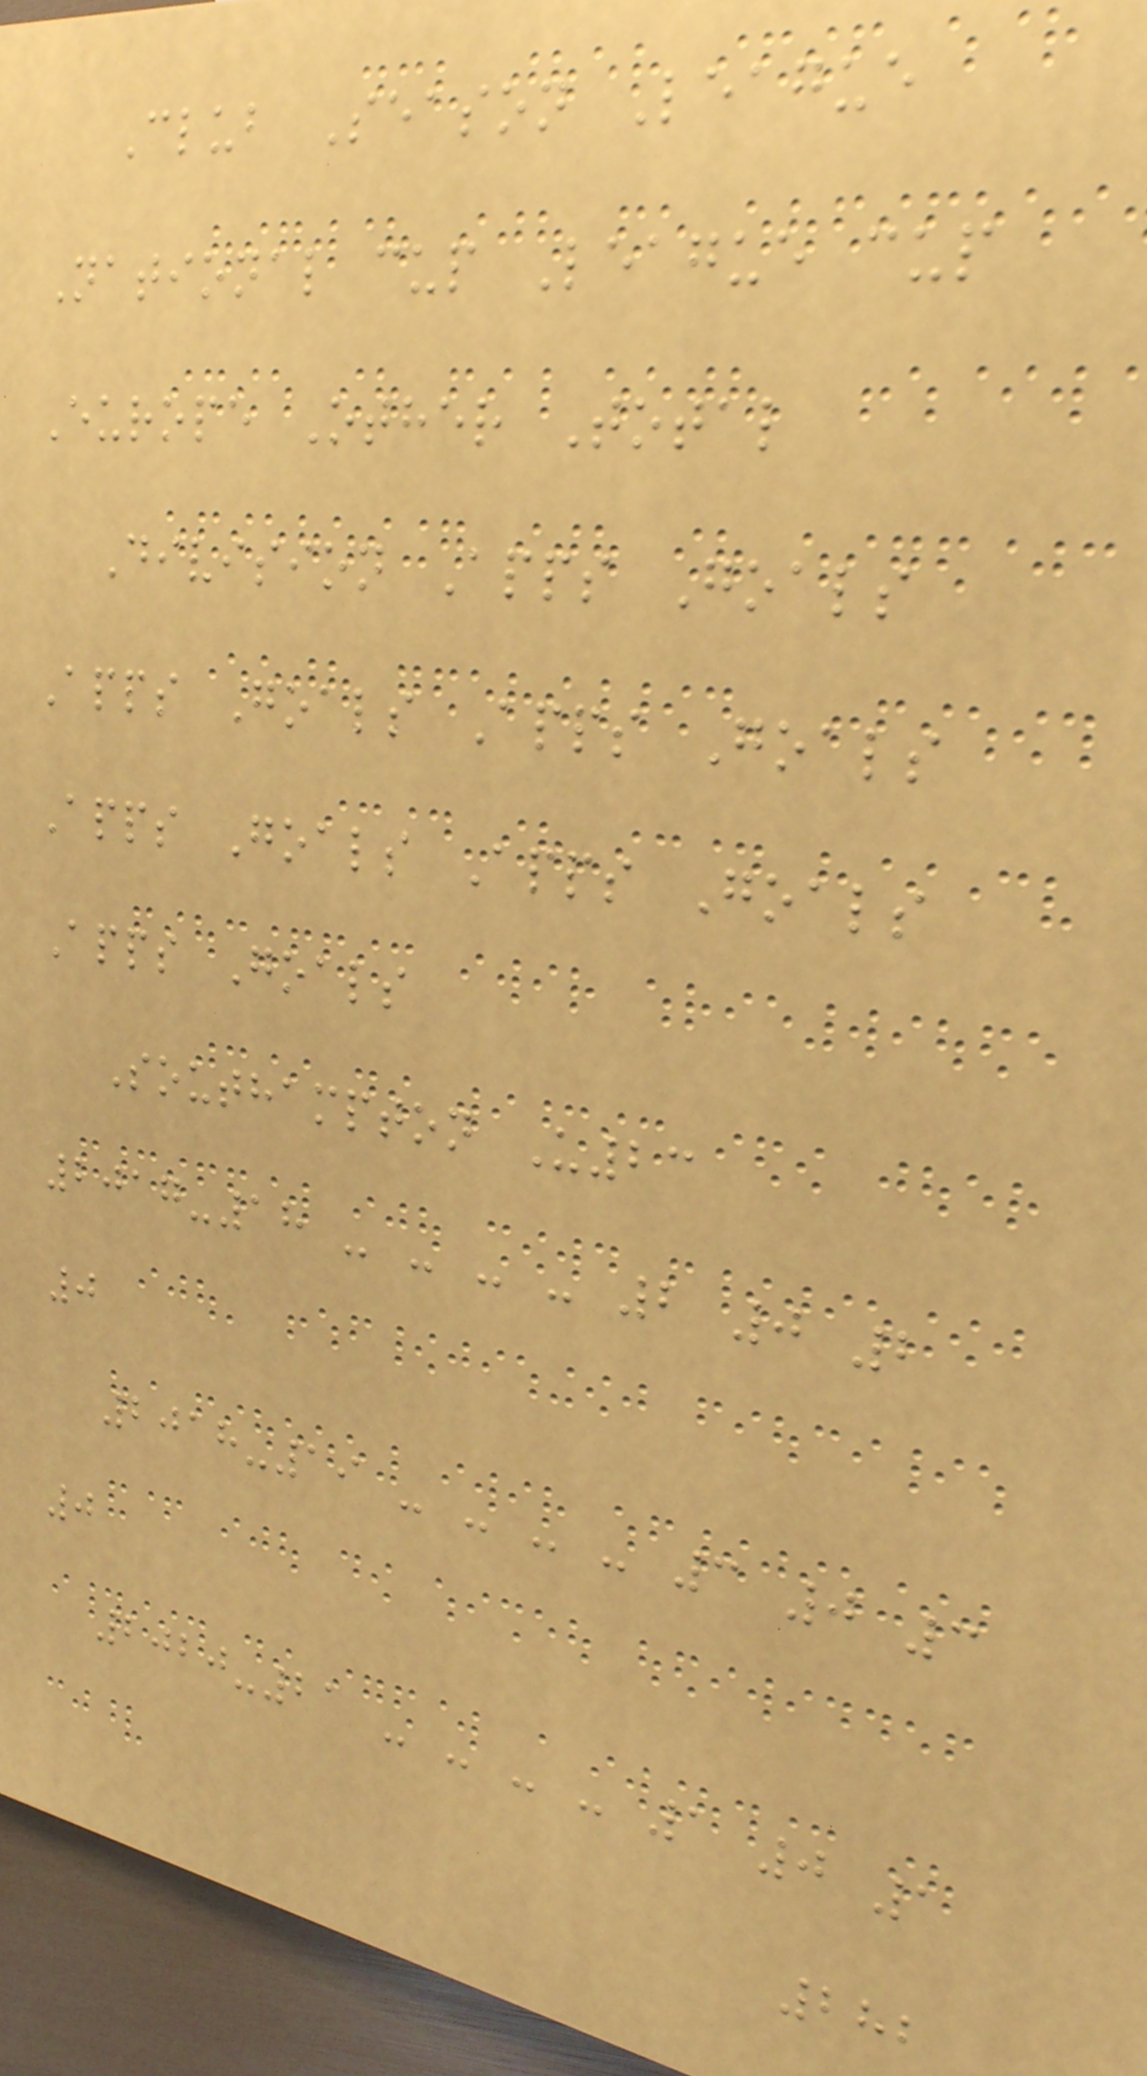Club Season League
National cup League cup
Europe Other Total
Division Apps Goals
Apps Goals Apps Goals
Apps Goals Apps Goals
Apps Goals
Southampton U23
2017-18 - - - - 2 0 2
0
2018-19 - - - - 3 0 3
0
2020-21 - - - - 1 0 1
282
